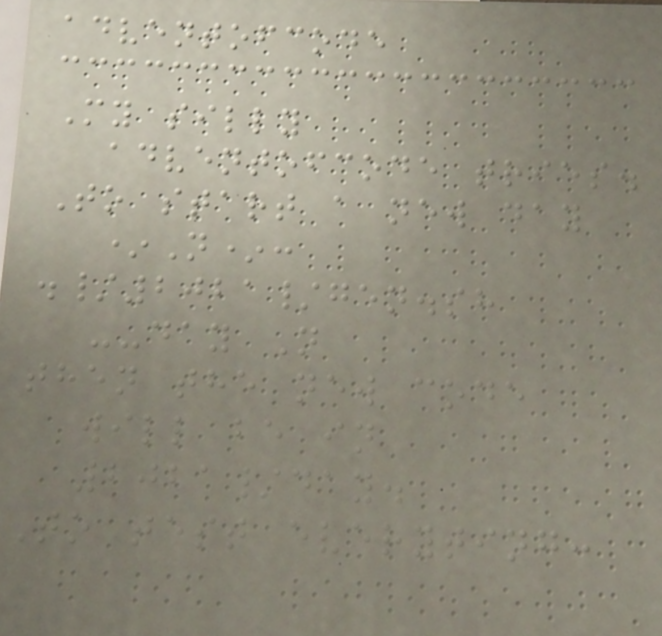adventofcode
My silly
adventofcode tries.
To start a new day
*N*:
./2021/gen.sh
--day N
then the new code
will be in
2021/day.
To test everyting:
